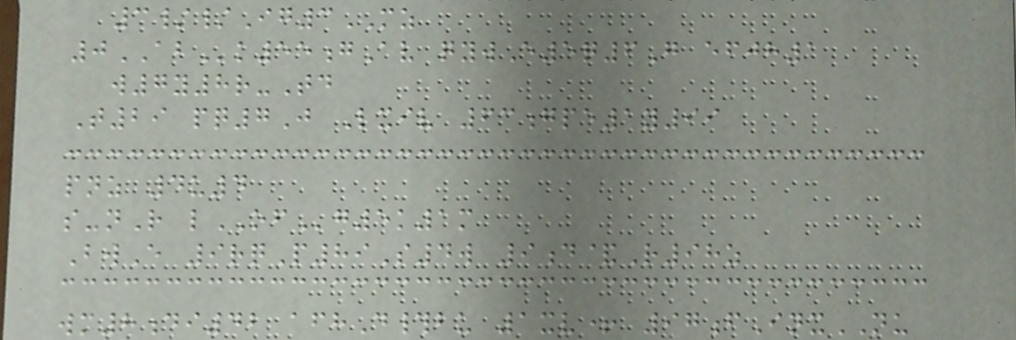3//Ig3MZ
0ABk55gAv qywE5q6G efjh1
w7y8r-Td
T29 pq7J Lxiv 63gpe1y99
pnz 4u4
s-nR lOFg5k1m
BwE 9rqP89S4w 9d&R98z
wm8di42 afhD#bu 1xv+ 97fInxNU
